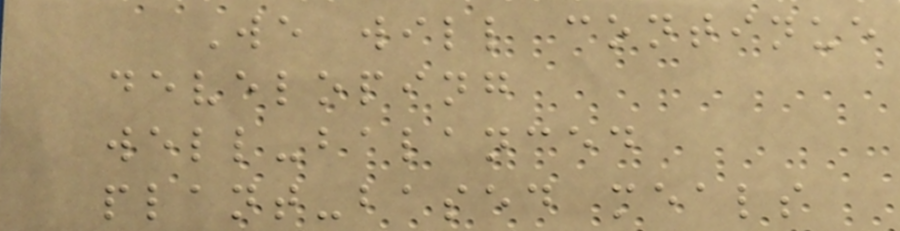We will continue
developing
well-balanced
plant-based meals
